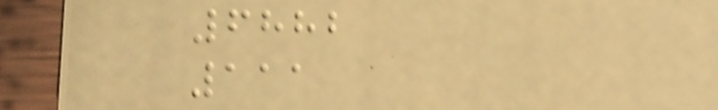6882
111
